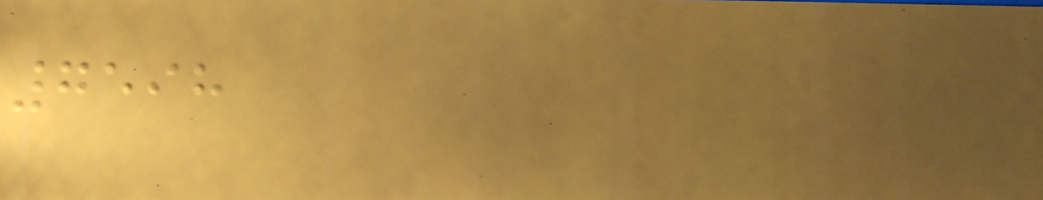7598
